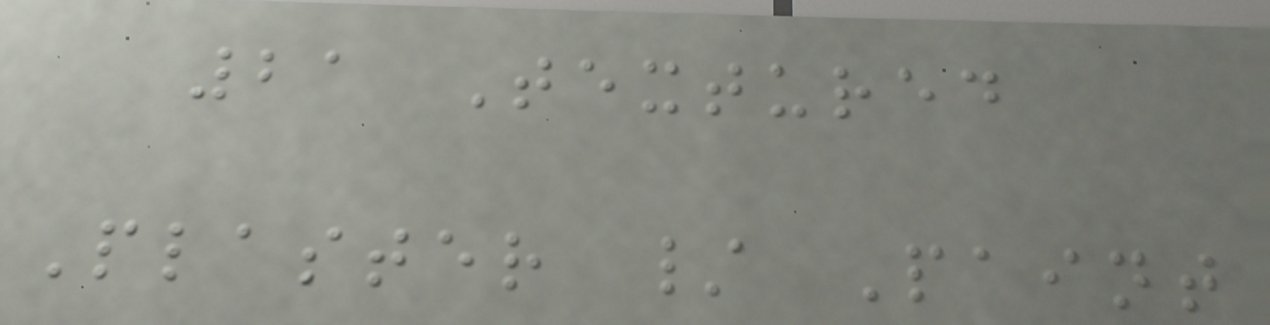21 Textured
Plaster / Paint
